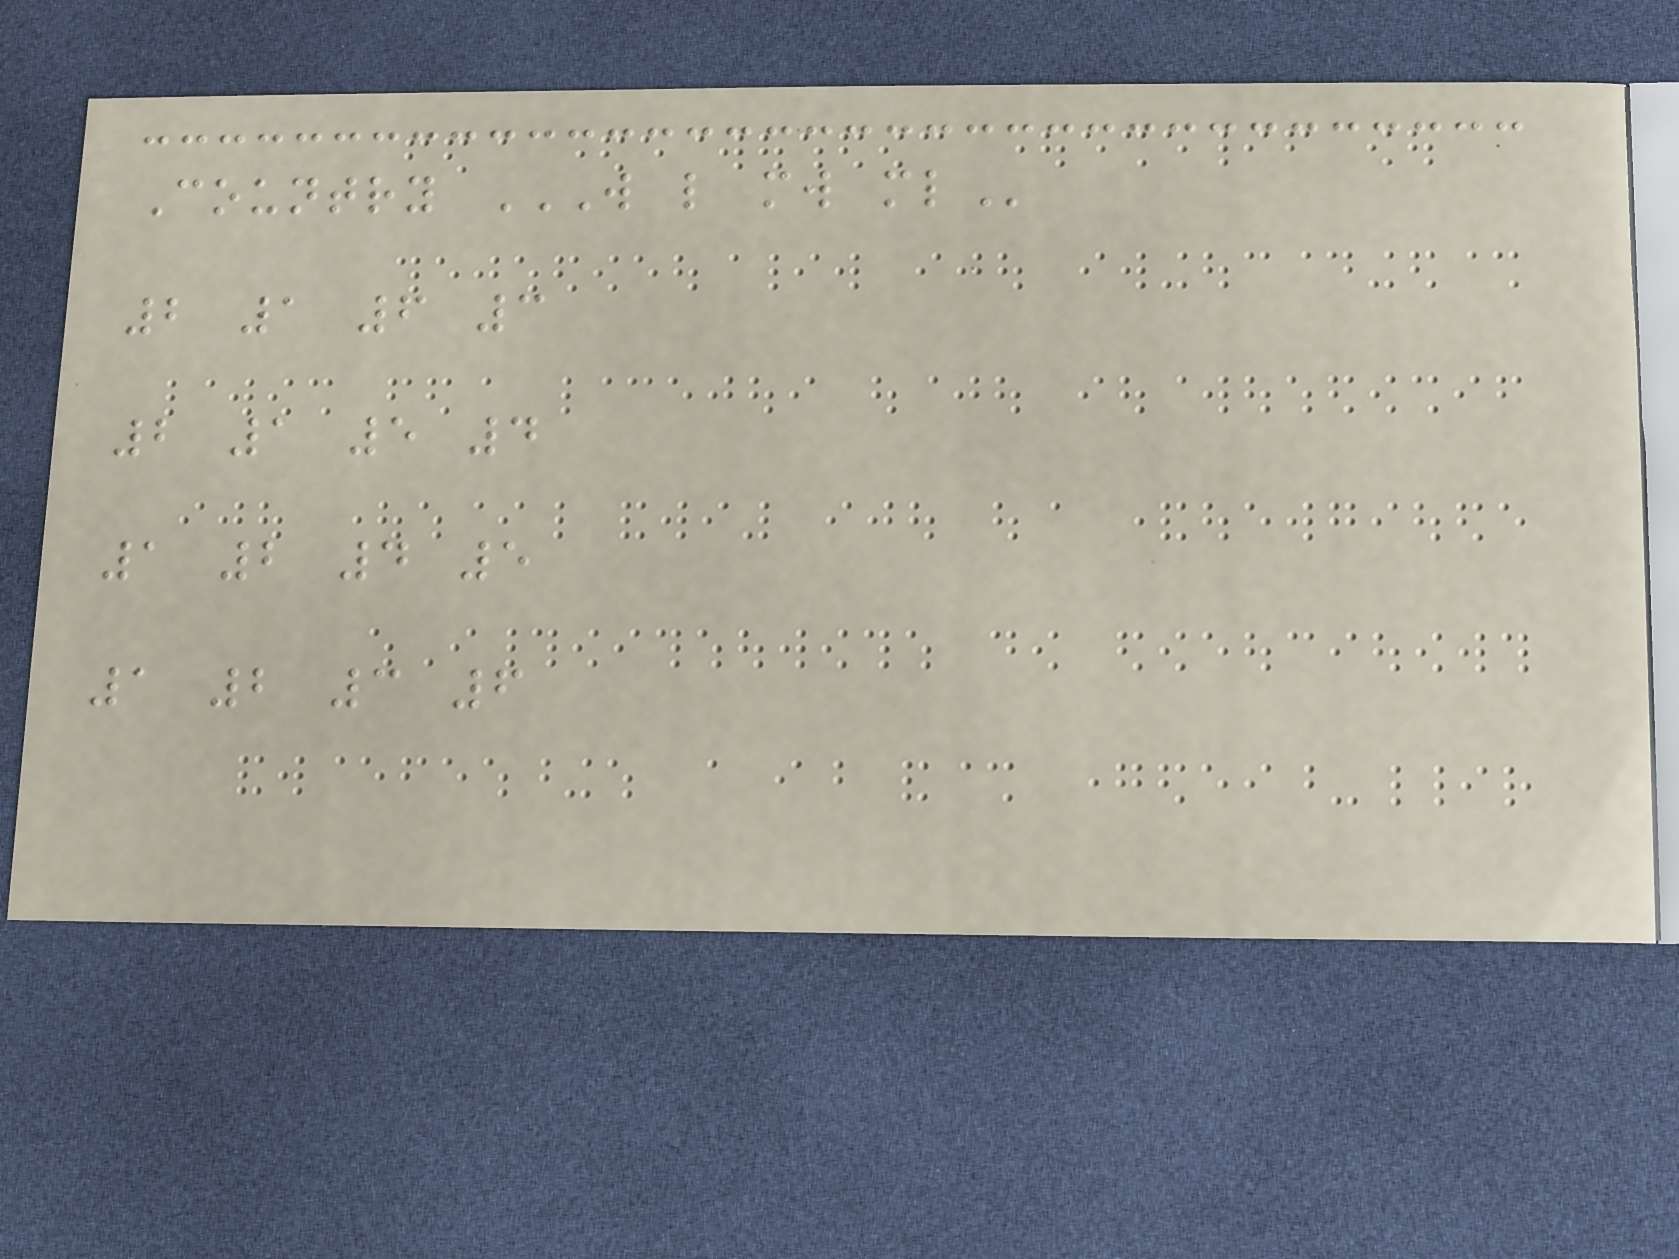Country W L MW ML
2 1 6 3
2 1 5 4
1 2 4 5
1 2 3 6
